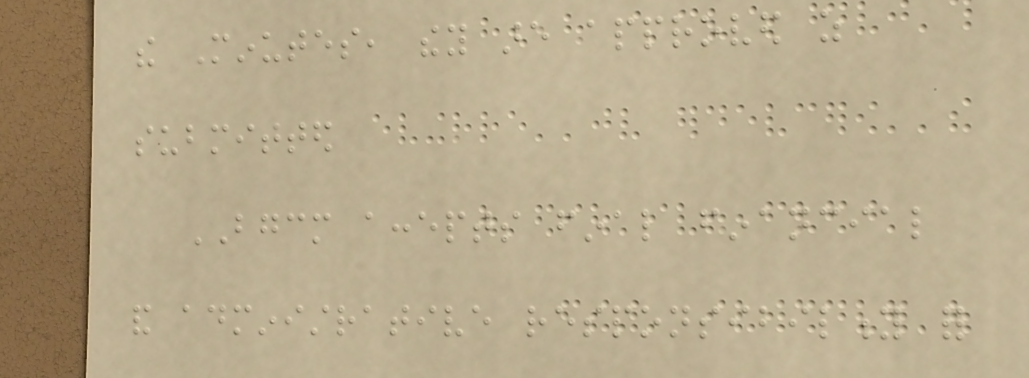the Minutes, they are approved as
submitted
BGCM accepts final financial
and administrative responsibility for
